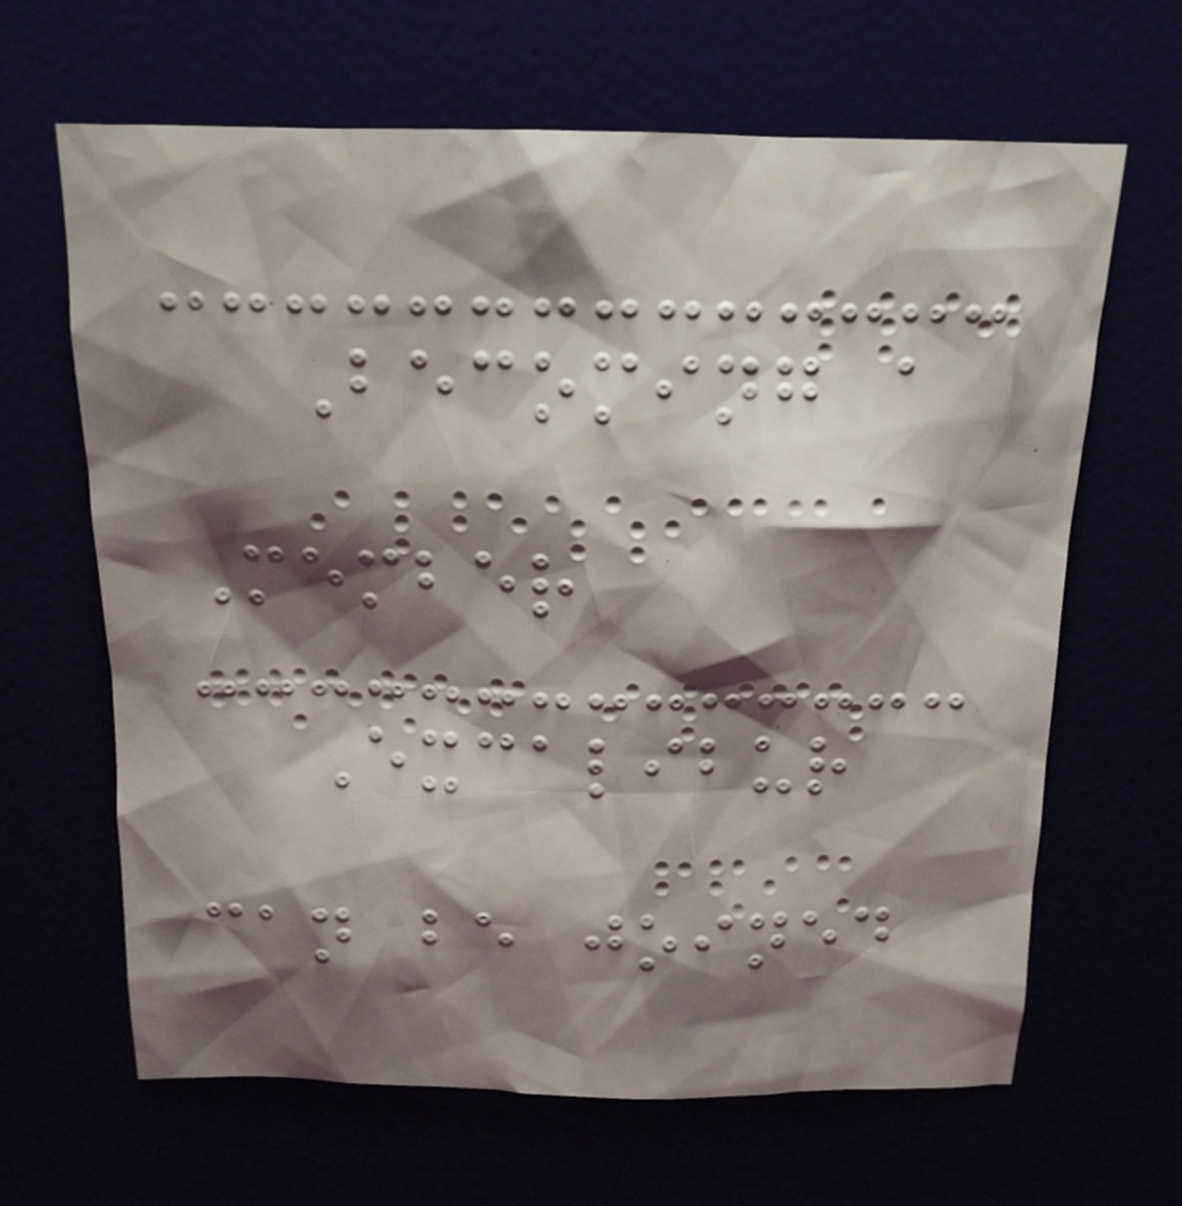Becoming a
Member
Excalibur
can be joined
